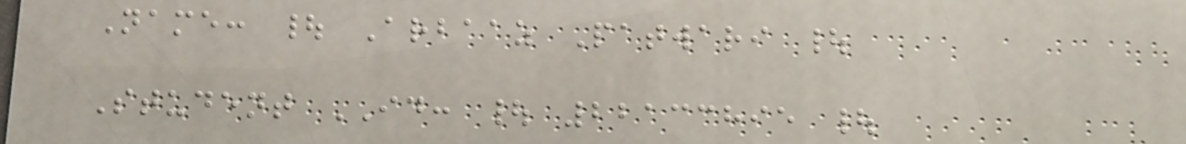Name: | Arbaaz Patwari |
Student ID: | 22133895 |
